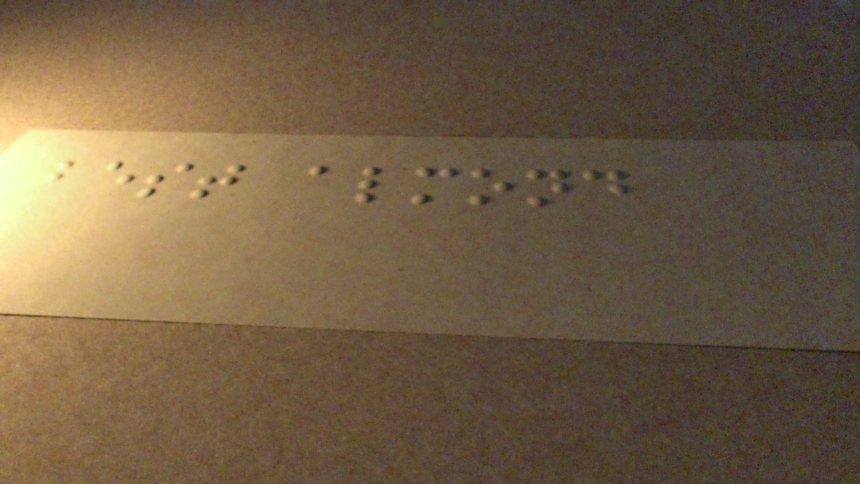best almond
